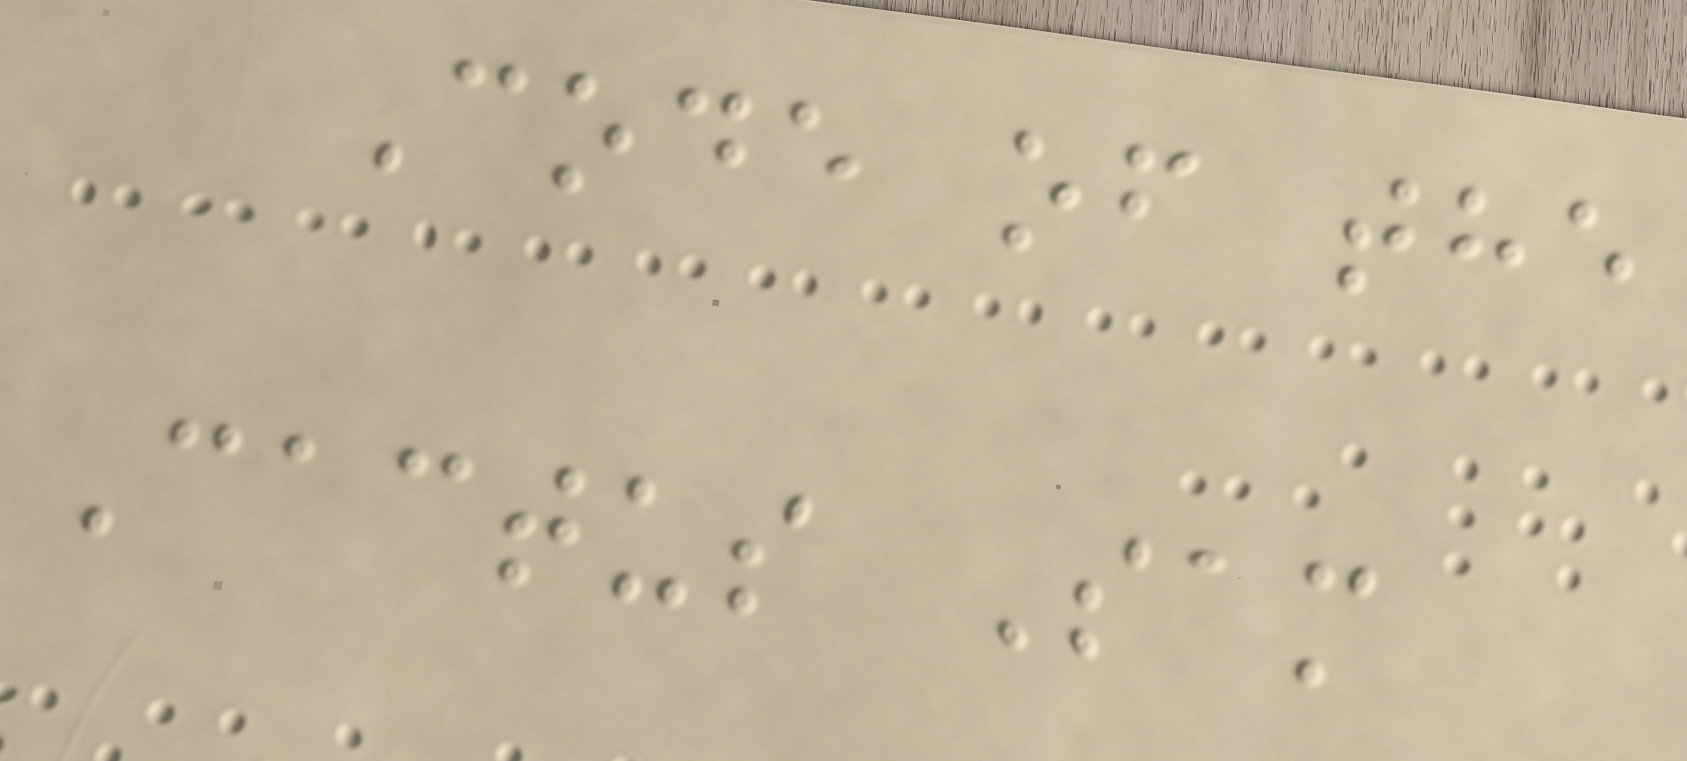Code of the
Cactus Sam
